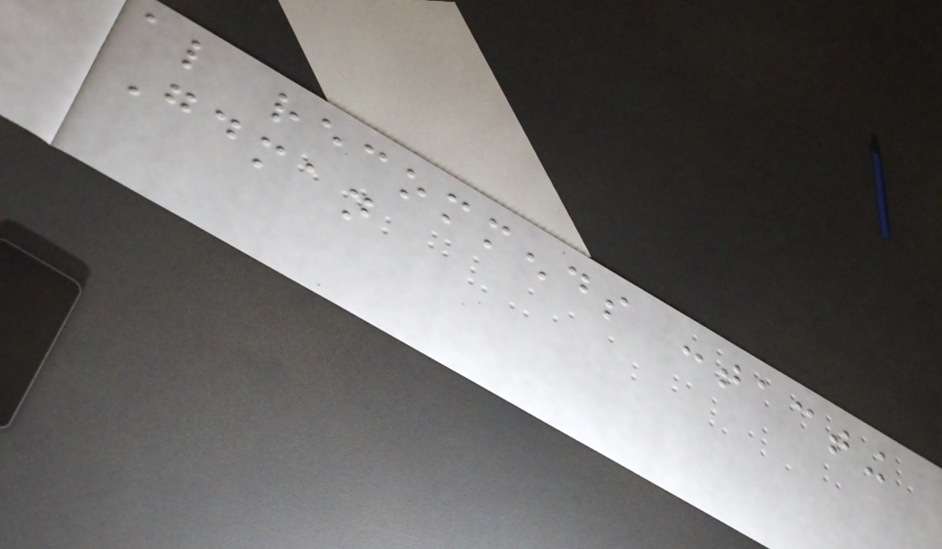also recommends contacting
Goodman
